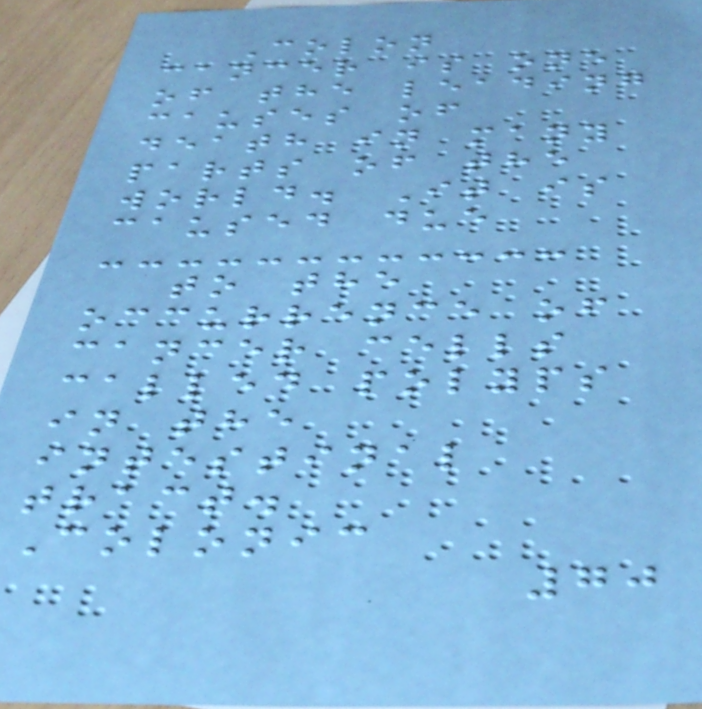Colon
cancer is one
of the leading
causes of
death in many
parts of the
world. It is
caused due
to the
occurrence of
cancer cells
called polyps
in the
intestinal
tract.
Colonic
70
